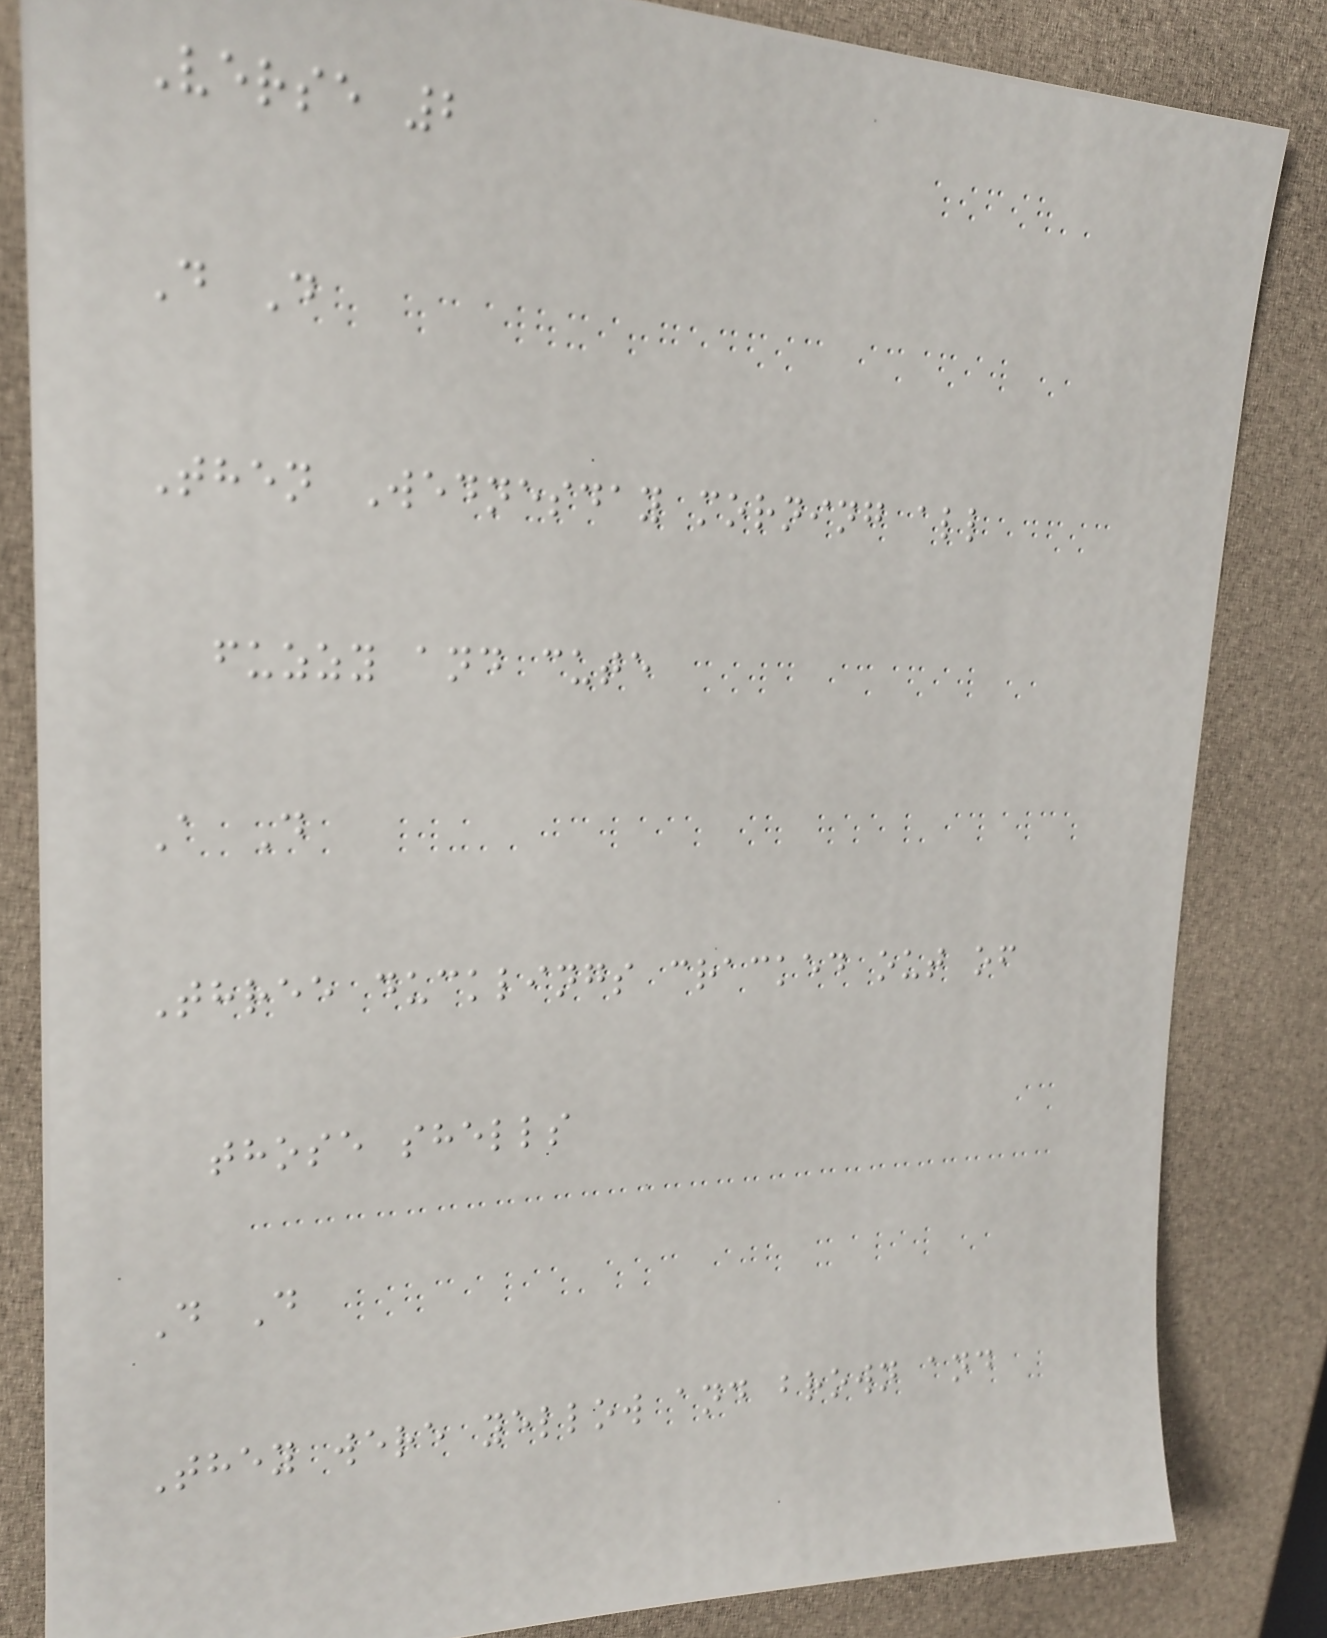Verse 2
D D
Then Wednesday morning all
fuzzy and cute
A D
Three ducklings cracked out of
those shells
D D
They were yellow and brown and
